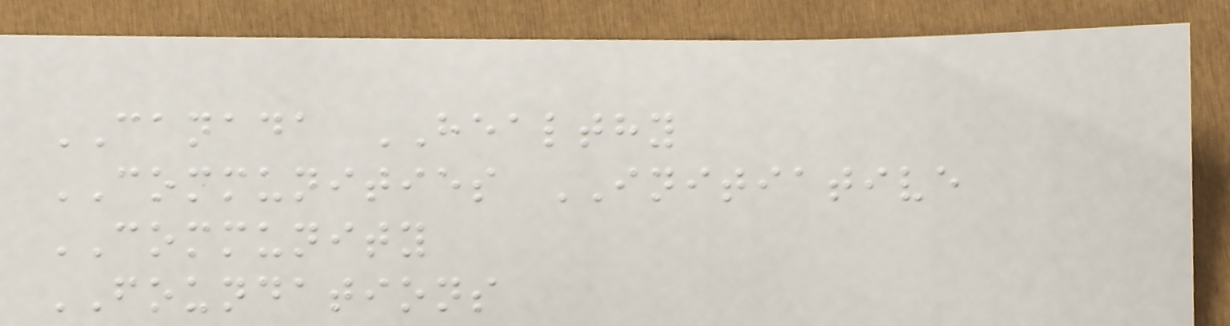CANADA HEALTHY
COMMUNITIES INITIATIVE
COMMUNITY
FOUNDATIONS
